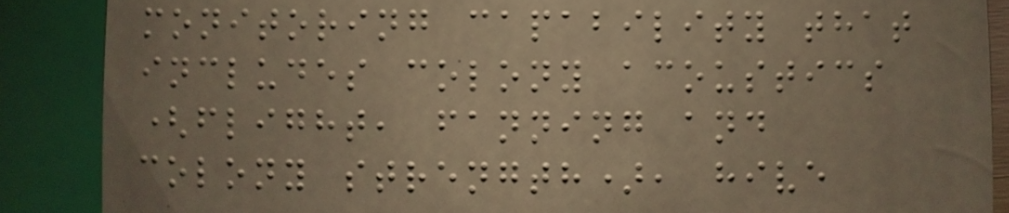monitoring capability that
includes colony acoustics
(flight, fanning and
colony strength), hive
